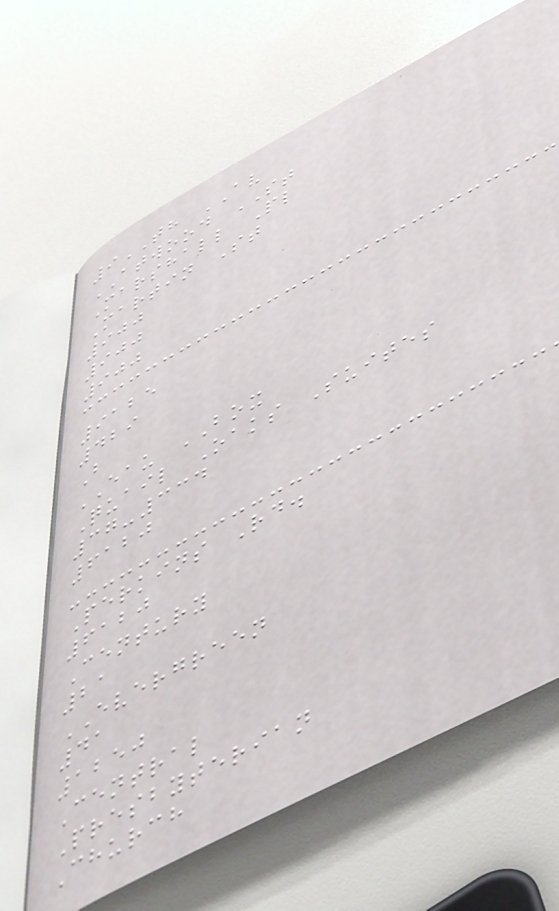9TH AV
ATWOOD ST
Marshall Pl
Martin St
900
900
900
9125
429
B
EAU BOX
Quail Oaks Suites
37-334
6120
Perkins Rd.
6120
Century
21
EVERGREEN
41
1250
Central
Presbyterian
Church
